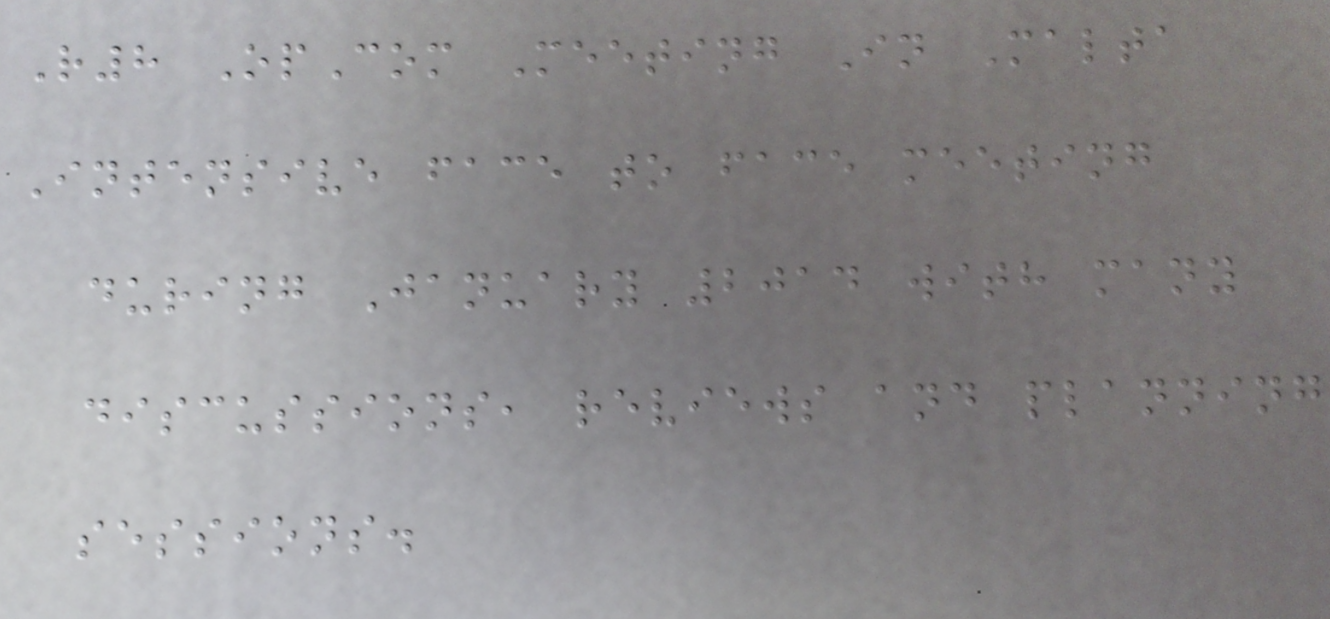R8 OpCom Meeting In Malta
Intensive face to face meeting
during January 2014 with many
discussions, reviews and planning
sessions.
